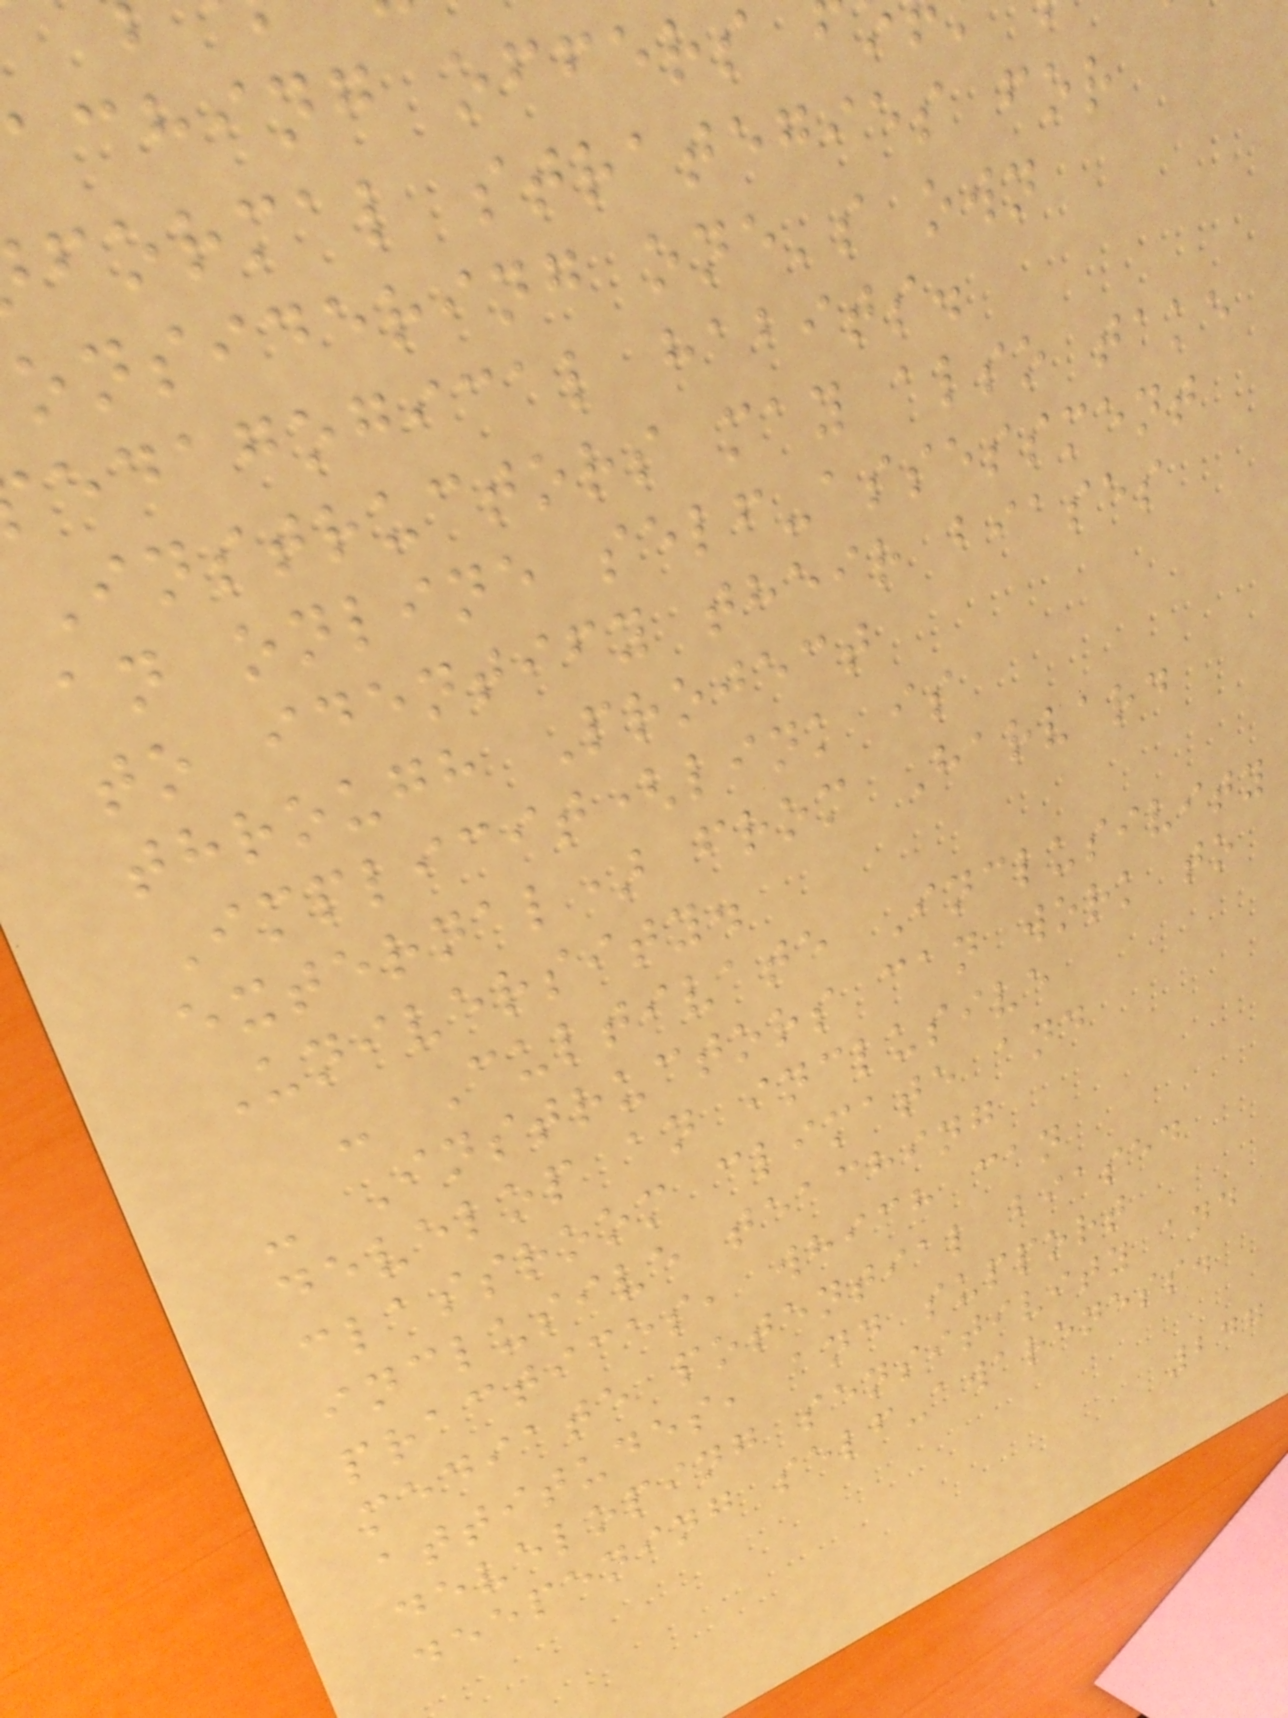aching offers
formal strategies for
onsidering one's own
edagogical habits.
Instructors may also take
an online self-assessment
to identify their biases
through Project
Implicit(link is
external) from Harvard
University.
- Cultivate Inclusivity
- Instructors can work to
develop an inclusive
classroom climate and
inclusive teaching
practices, which can
mediate potential biased
attitudes, and support
developing sensitivity and
deepening self-awareness.
247
